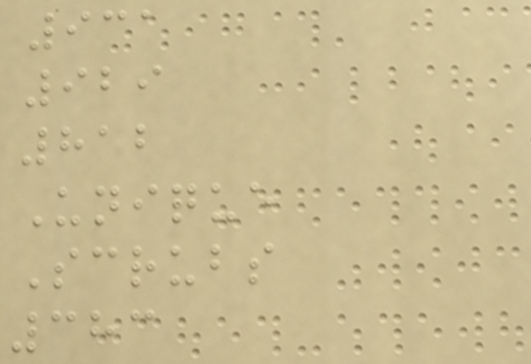931
929
812
Unique
Scrubs
383
